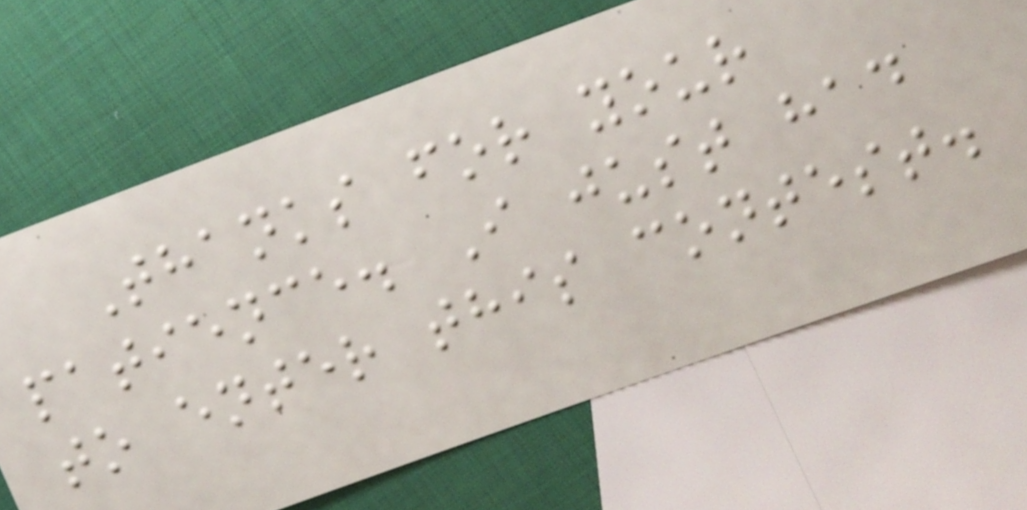Thanks for your
patience. I just had
to enter this contest.
